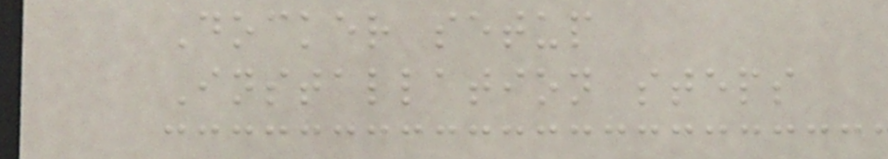Docker setup
Installation steps
